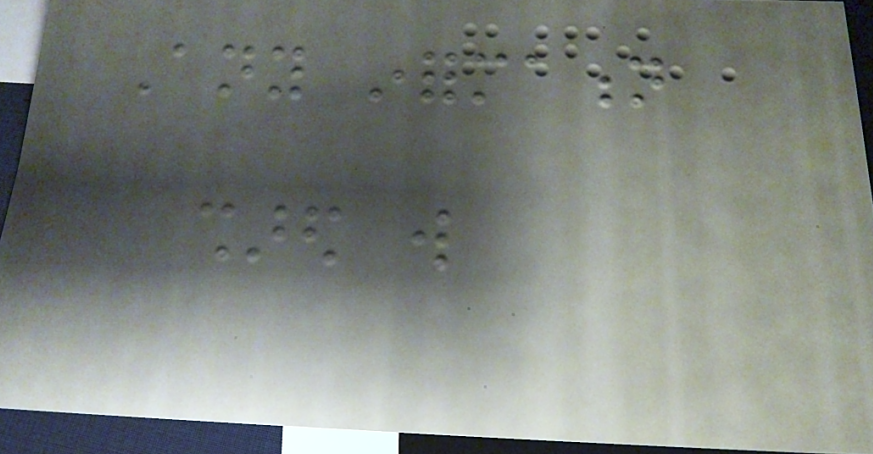Any information
shared will
